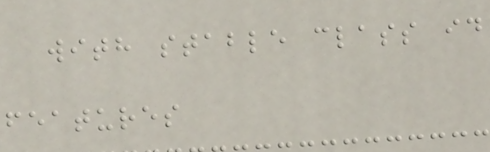with stable class id
features
